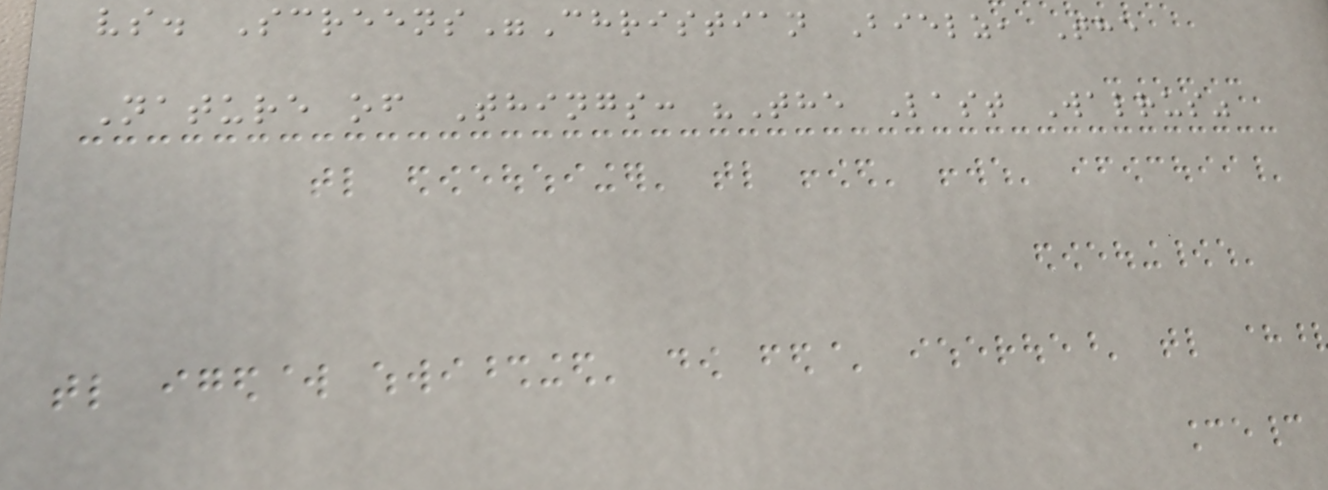vs. Screens"Christian Bielz, The
Nature of Things: "The Last Walrus"
